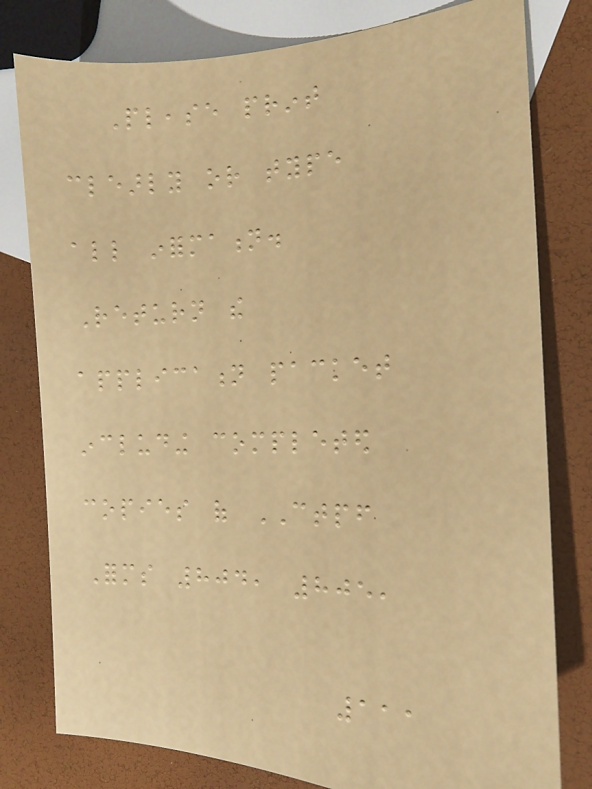Please print
clearly or type
all information.
Return the
application packet
including completed
copies of CTPF
Forms 804, 805,
111
